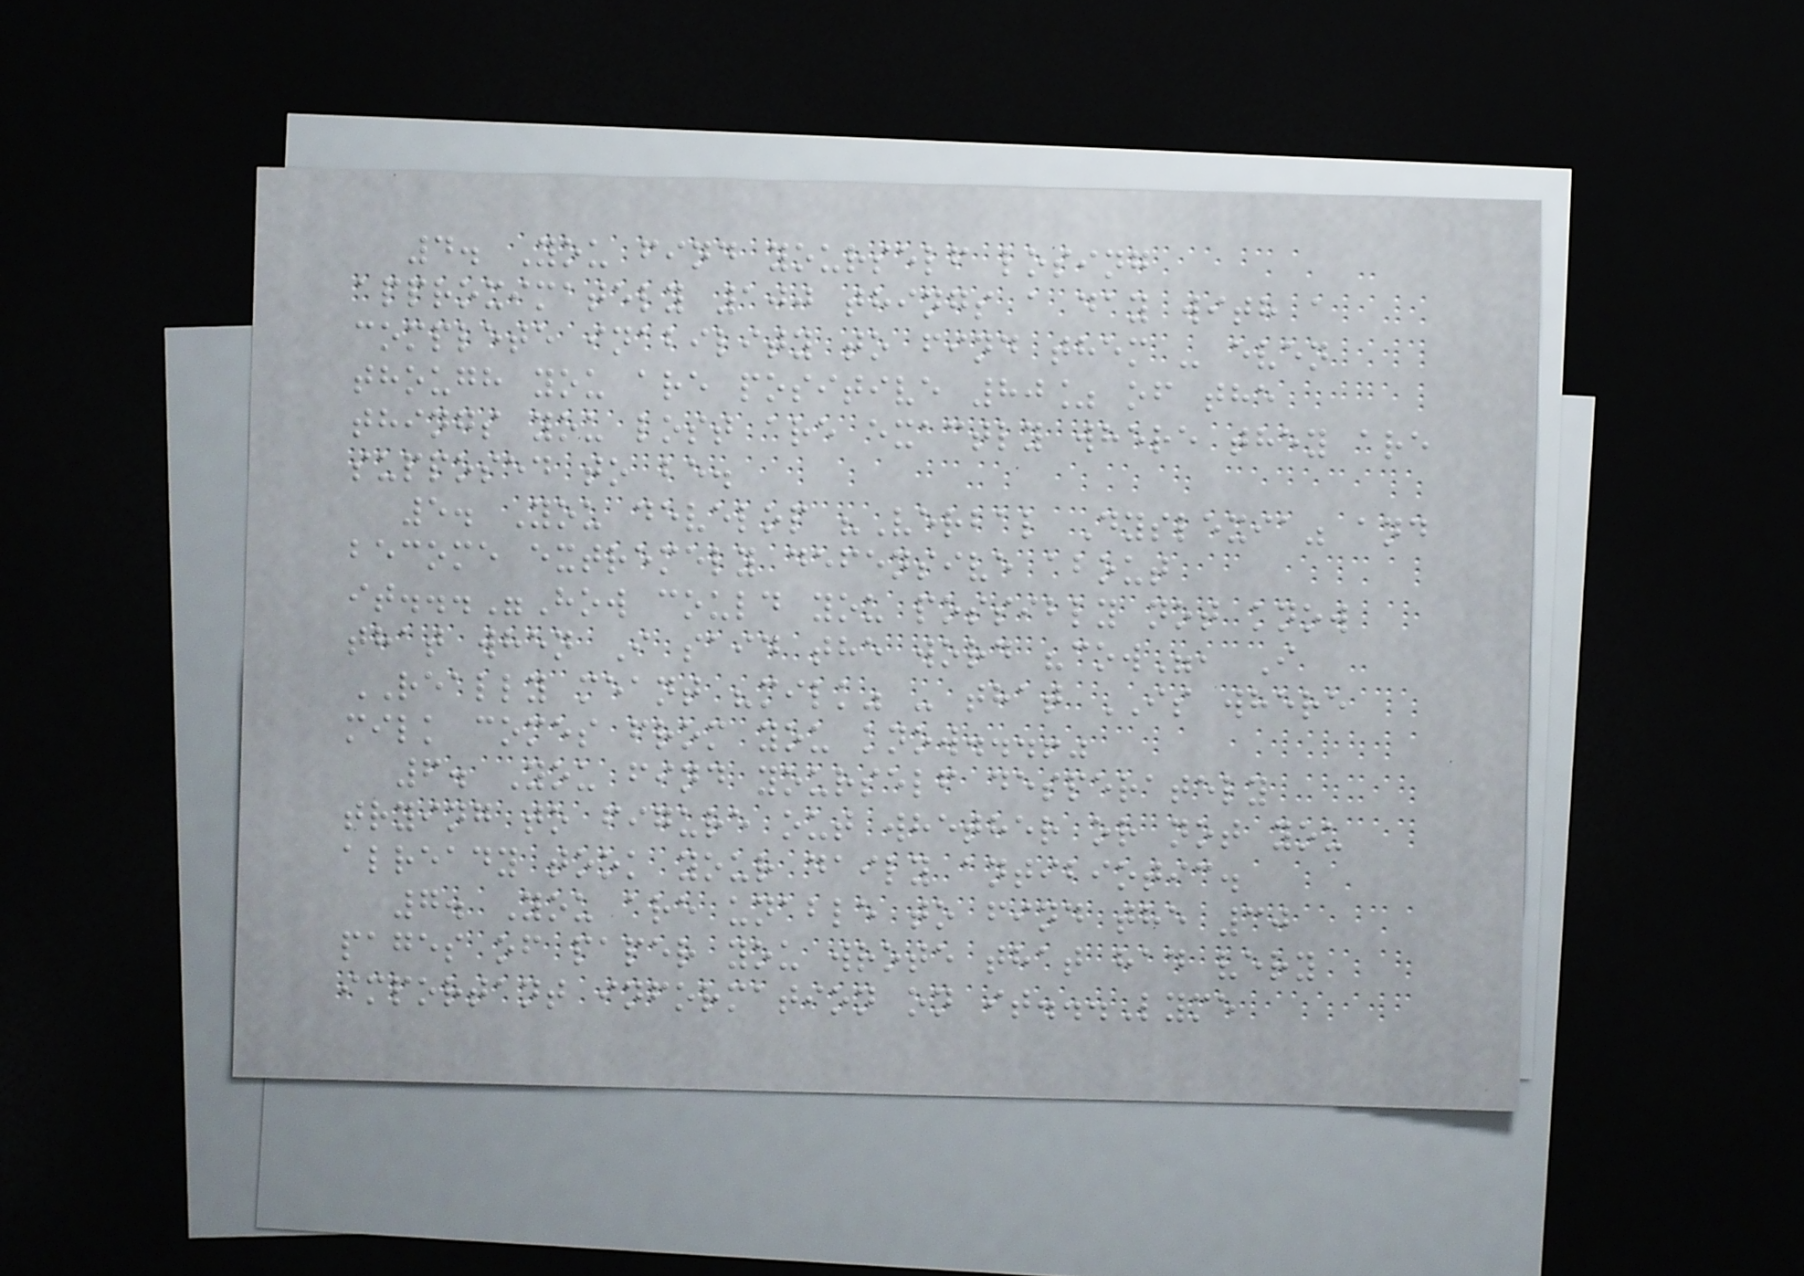4. You find yourself losing
approximately 100 things a day with a
complete inability to find them - even
though you are positive 80% of the
things you lost are exactly where they are
supposed to be.
5. You develop "Verbal Dyslexia" and
become extremely defensive about
it..."How could you possibly not know
that when I said the word "cow", I
REALLY meant "milk" - that IS where
milk comes from you know...!"
6. You find yourself desperately
trying to figure out whether or not you
already took your daily antibiotic.
7. You are unable to find the 30
pages of paper you wrote that had very
important information on it...Lyme
